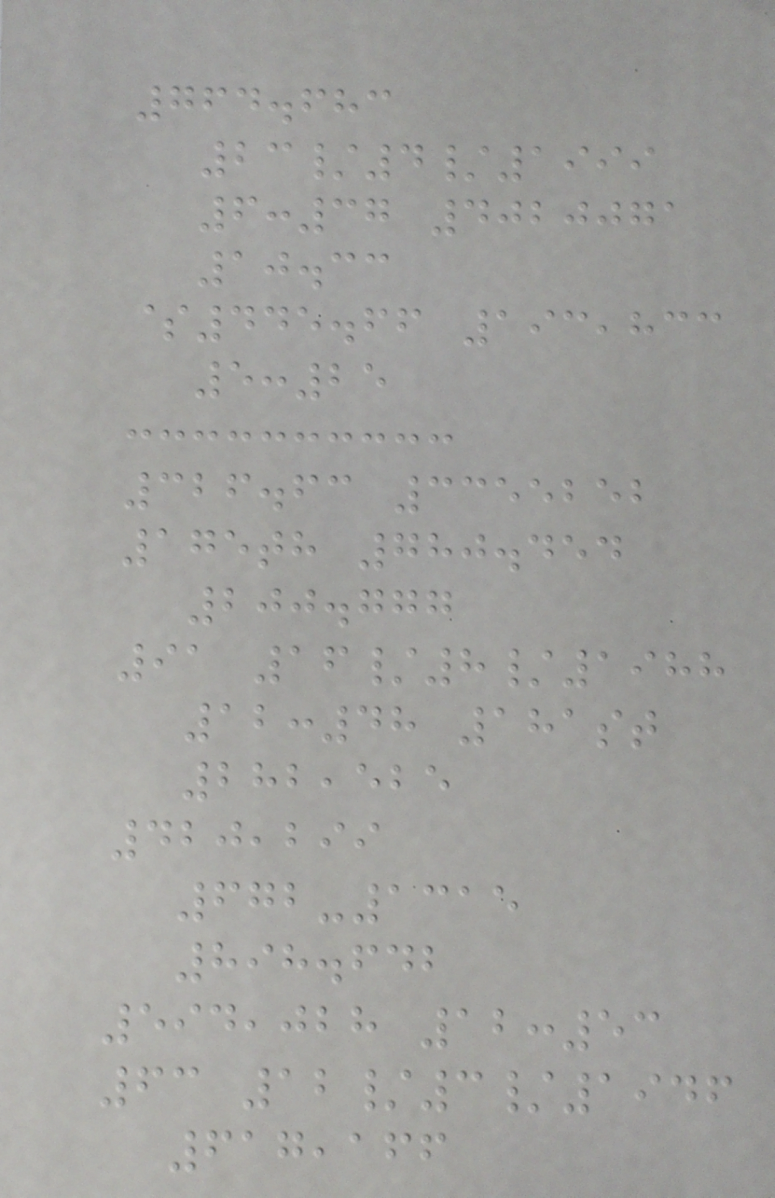764.683
23/4/1999
6:37 4020071
10.33
$445.66 193,833
5:25
326.63 3355252
175th 780.454
200.777
91 16/8/1988
12:48 181st
282,525
420,299
672-1315
898.642
594,028 12:53
63 12/3/1946
617,166
